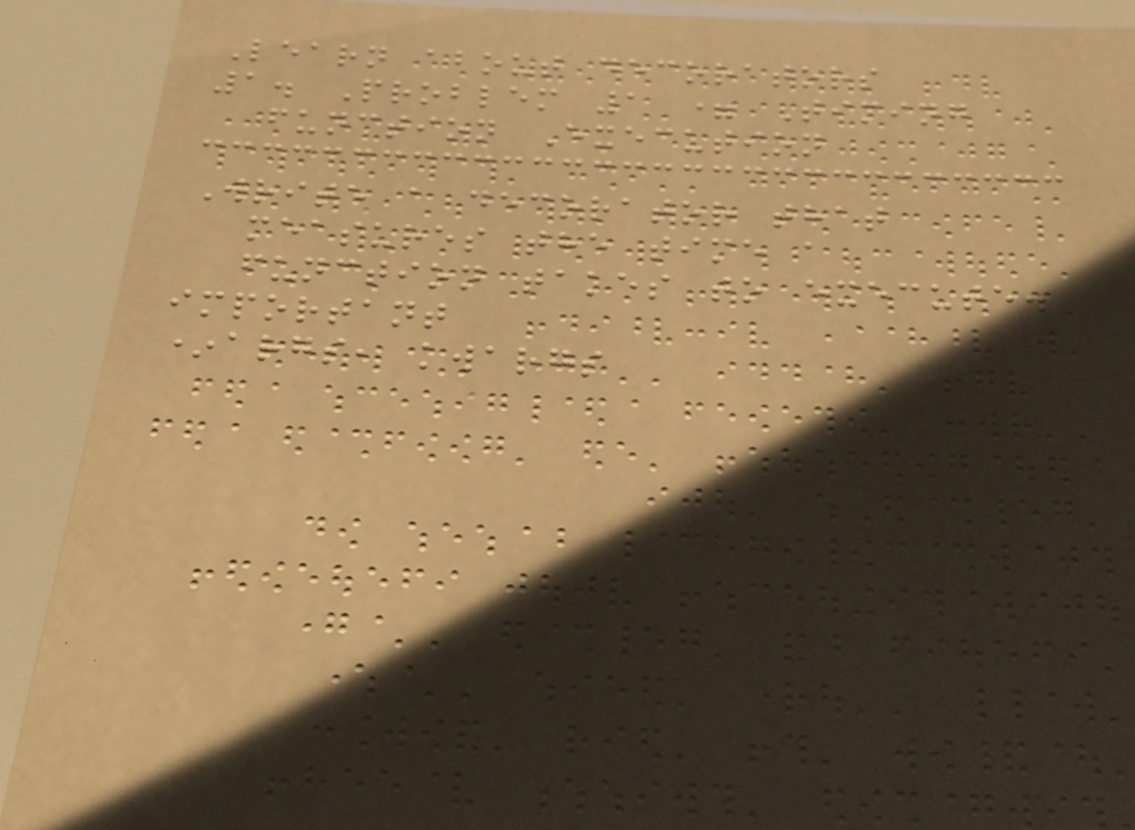Learn about decorators
1. Problem 1 = Timing
function Execution
Write a decorator that
measures the time a
function takes to execute.
important
*args, kwargs
